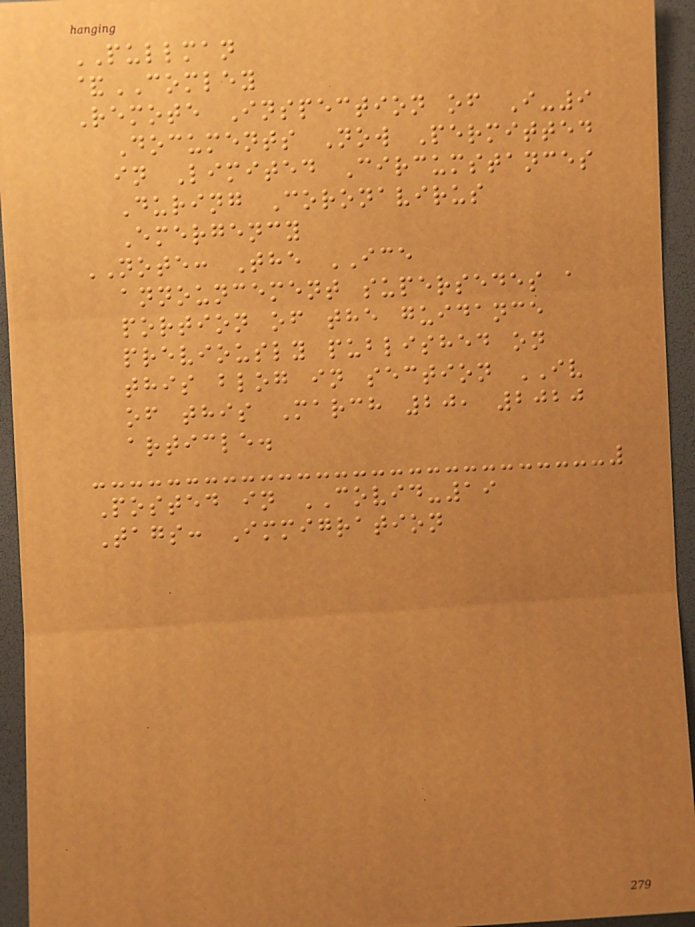PULLMAN
&COMLEY
Remote Inspection of I-9
Documents Now Permitted
in Limited Circumstances
During Coronavirus
Emergency
NOTE: The ICE
announcement supersedes a
portion of the guidance
previously published on
this blog in section IV
of this March 20, 2020
article.
Posted in COVID-19
Tags: Immigration
